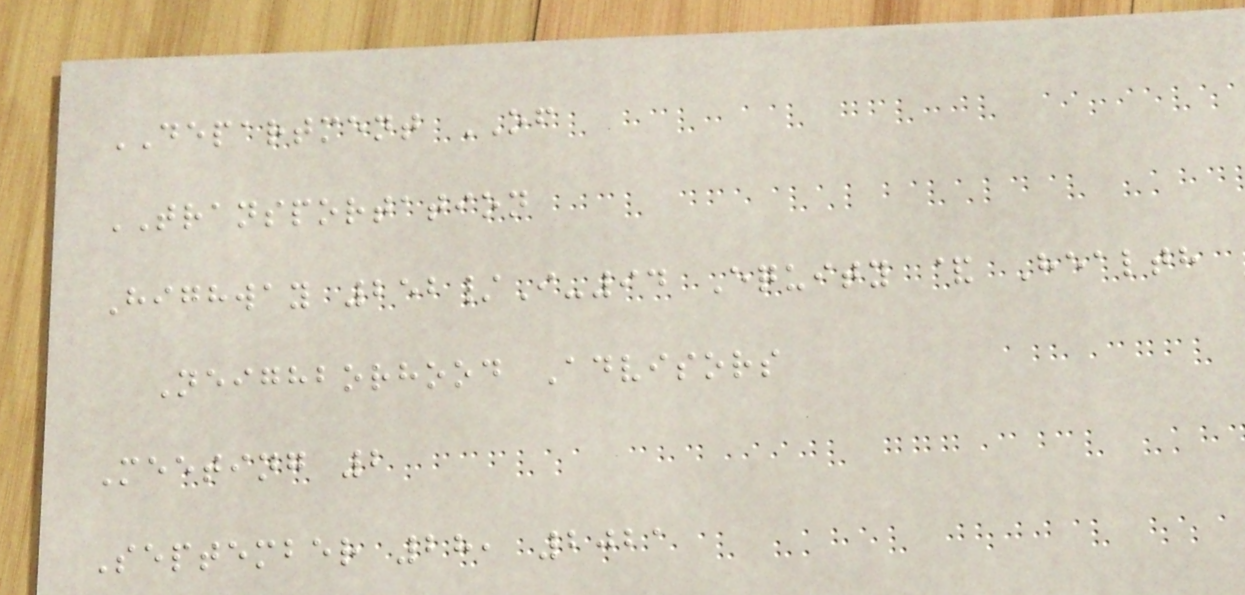DEPARTMENT OF
TRANSPORTATION
Highway 252/I-94 Equity & Health
Neighborhood Advisors
Meeting 2
September 28, 2021
